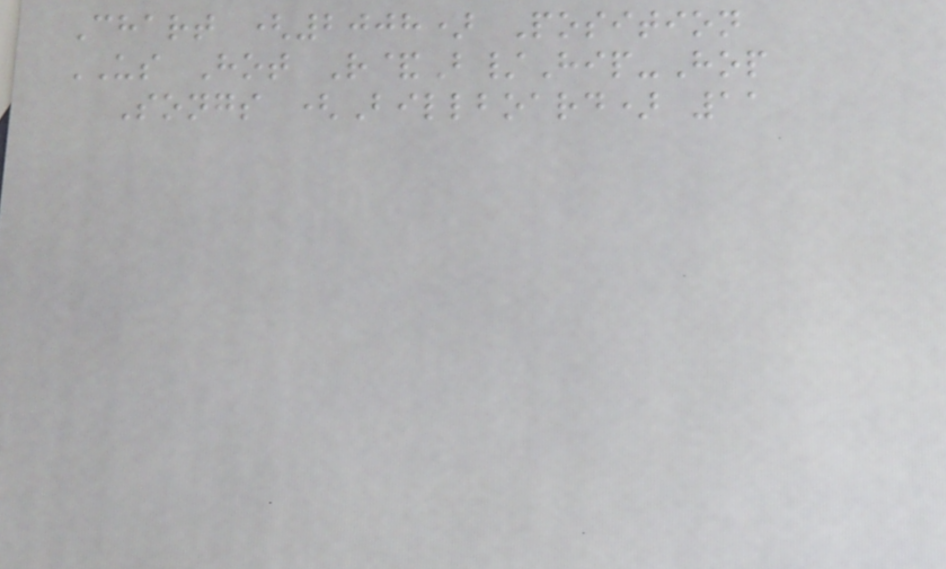Chart (2008) Position
US Hot R&B/Hip-Hop
Songs (Billboard) 11
